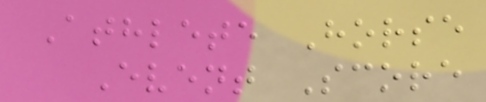Athlete Horse
Event Score
